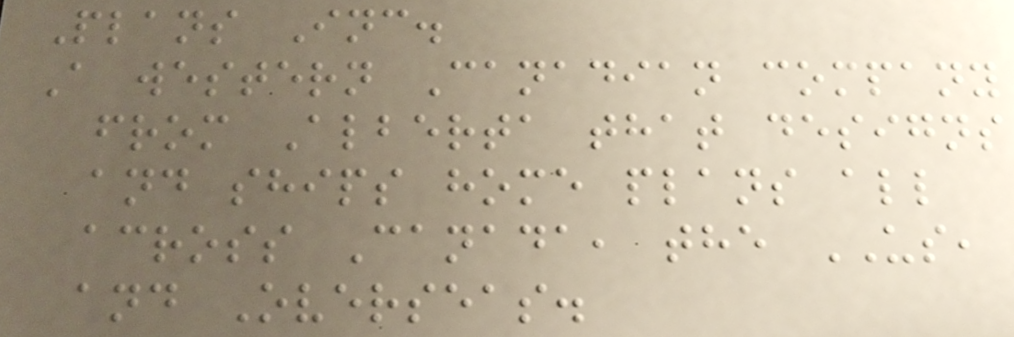Plans Inc.
A western Canadian company
from Alberta that designs
and ships home plans all
across Canada, the US,
and Overseas.
